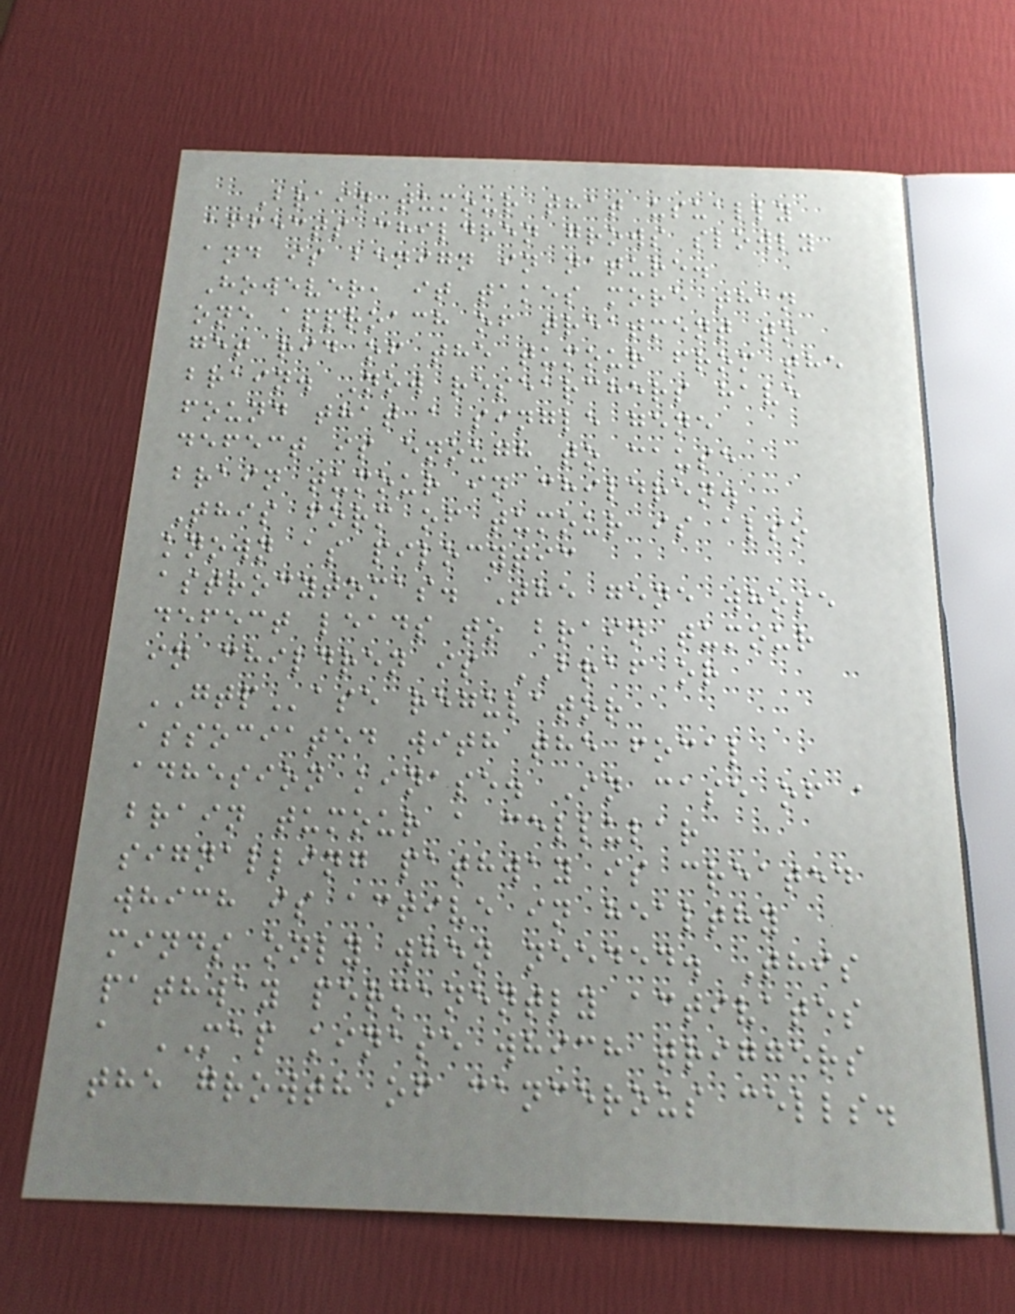Brain tumour that usually
affects children grows slowly
and is benign in nature.
However, it takes more than
one approach of treatment to
get rid of the tumour from the
brain. Now researchers have
found that a single gene
defect is enough to cause
brain tumour in children.
This form of tumour is also
known as pilocytic
astrocytomas. The gene whose
defect leads to brain tumour
in children is BRAF or
GTPase regulator
associated with the focal
adhesion kinase. In case of a
brain tumour a cellular
signalling pathway is created
which is active in healthy
minds only when needed. This
pathway permanently activates
a MAP kinase which triggers
the growth of cancerous cells.
